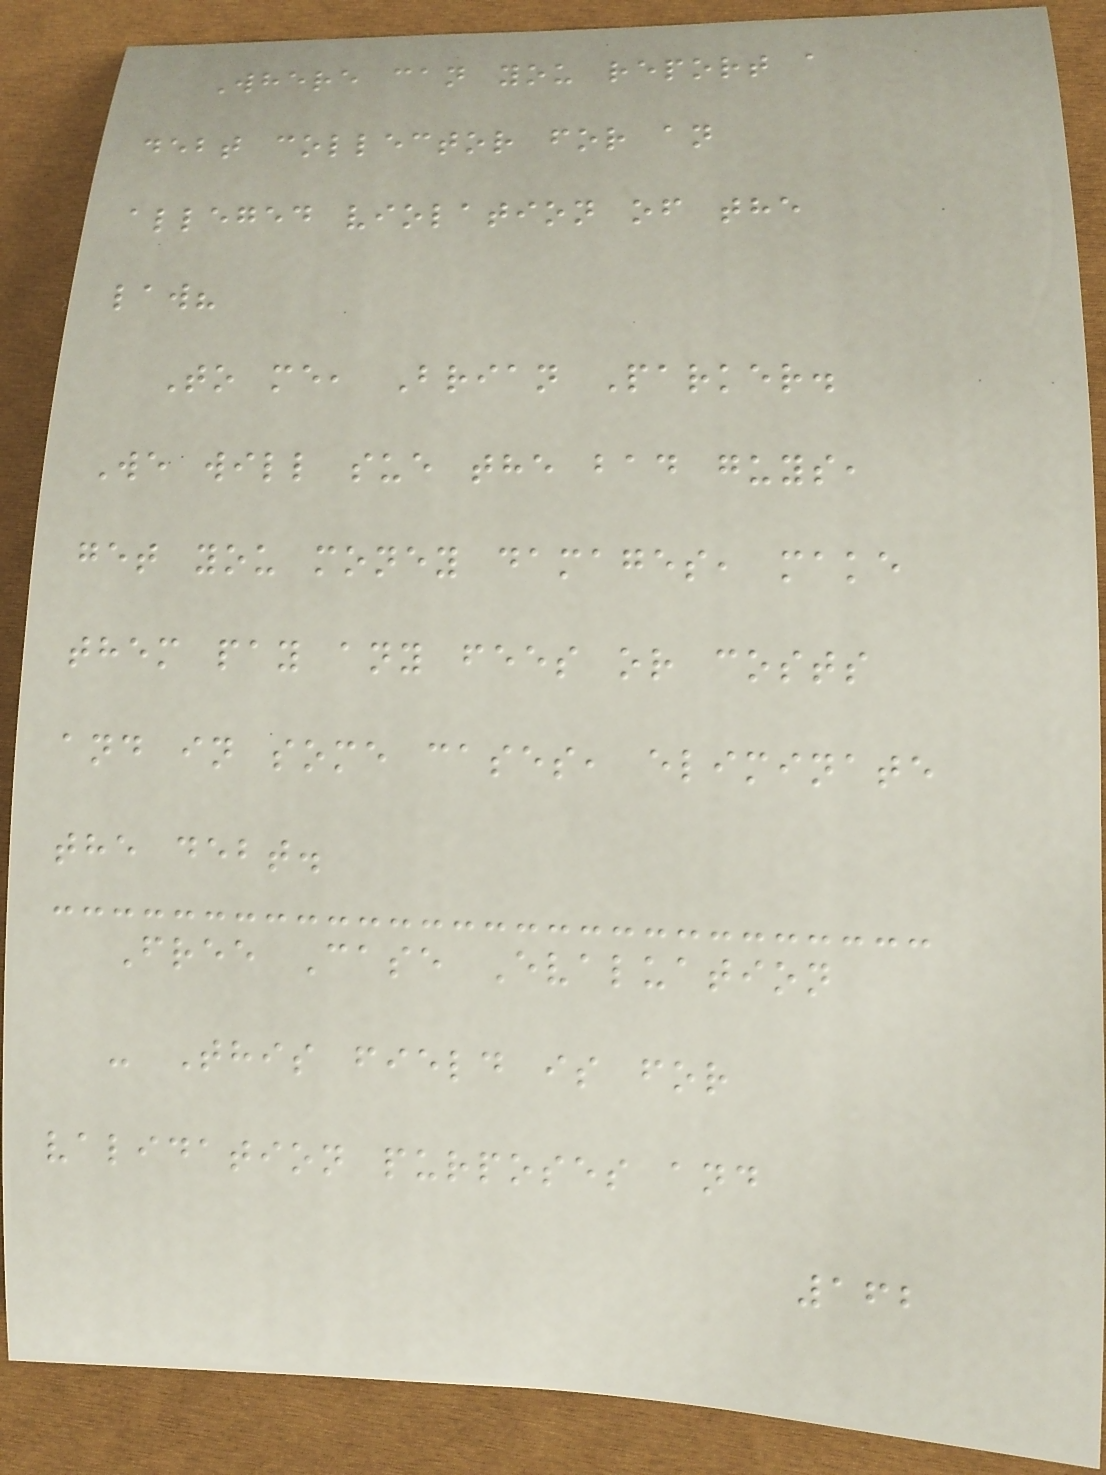Where can you report a
debt collector for an
alleged violation of the
law?
To me, Brian Parker.
We will sue the bad guys,
get you money damages, make
them pay any fees or costs
and in some cases, eliminate
the debt.
Free Case Evaluation
- This field is for
validation purposes and
162
